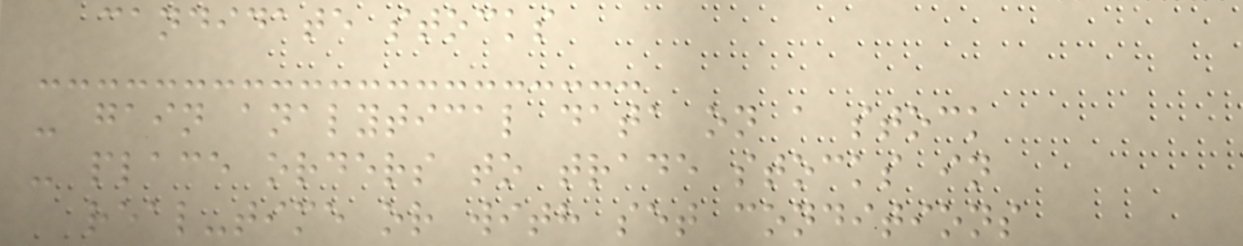candidate stocks
- gain analytical data on a stock
- place orders to trade stocks in
real-time or with set conditions
